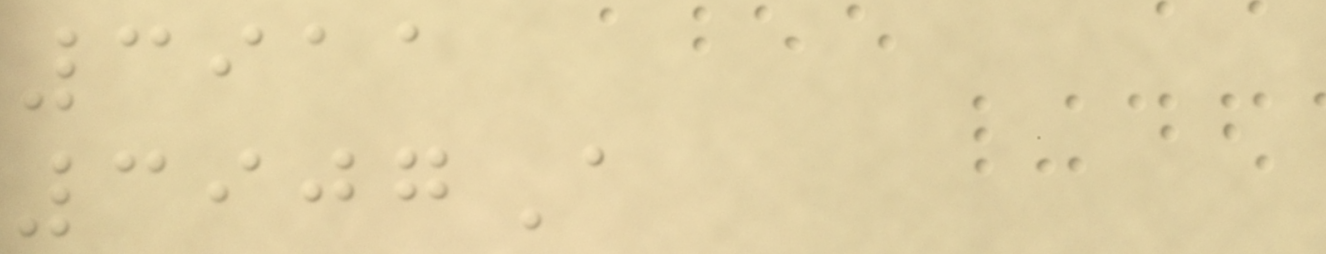3911
3907A
